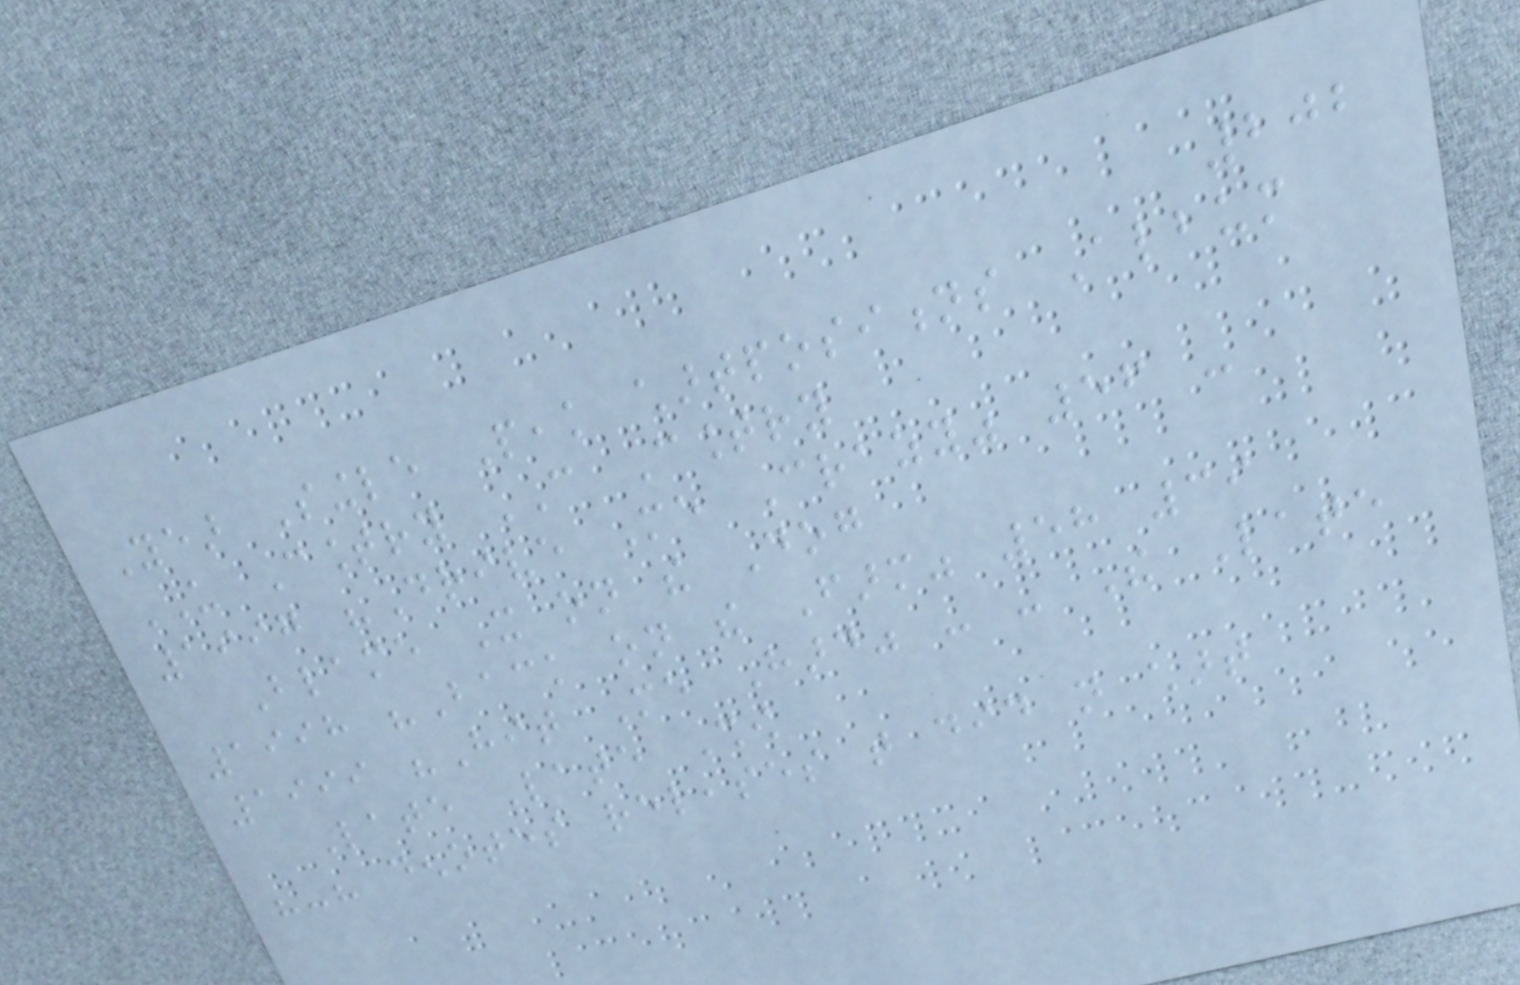202
Year Single Peak chartpositions Album
US Country CAN Country
1997 "Drive Me Crazy" 56 -
Blame It on the Dog
1998 "Back on the Farm" 58 39
1999 "Hit Me Hard" - - The Late
Late Late Show
"-" denotes releases that did not chart
